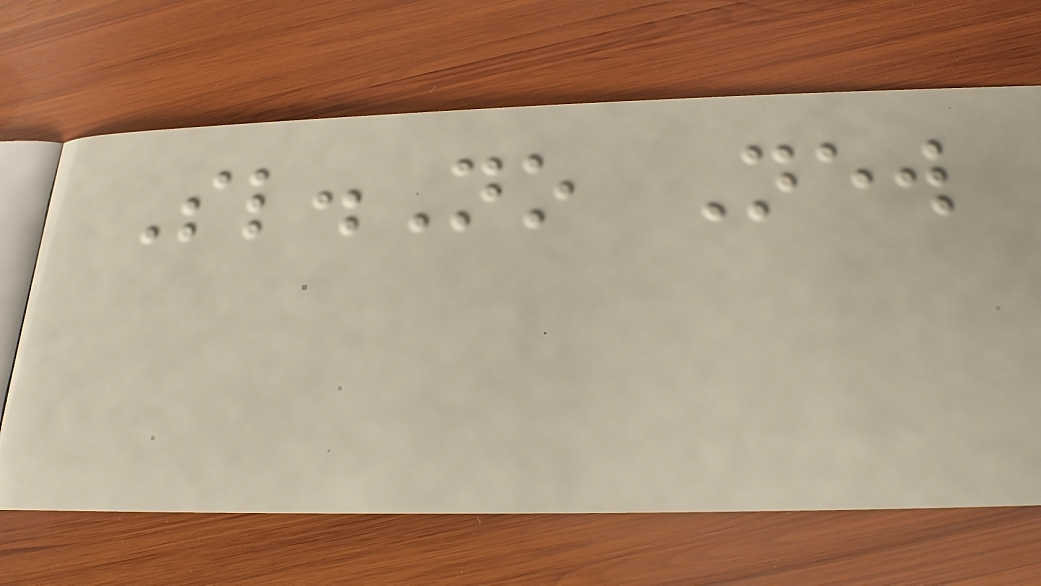Sl.No New
